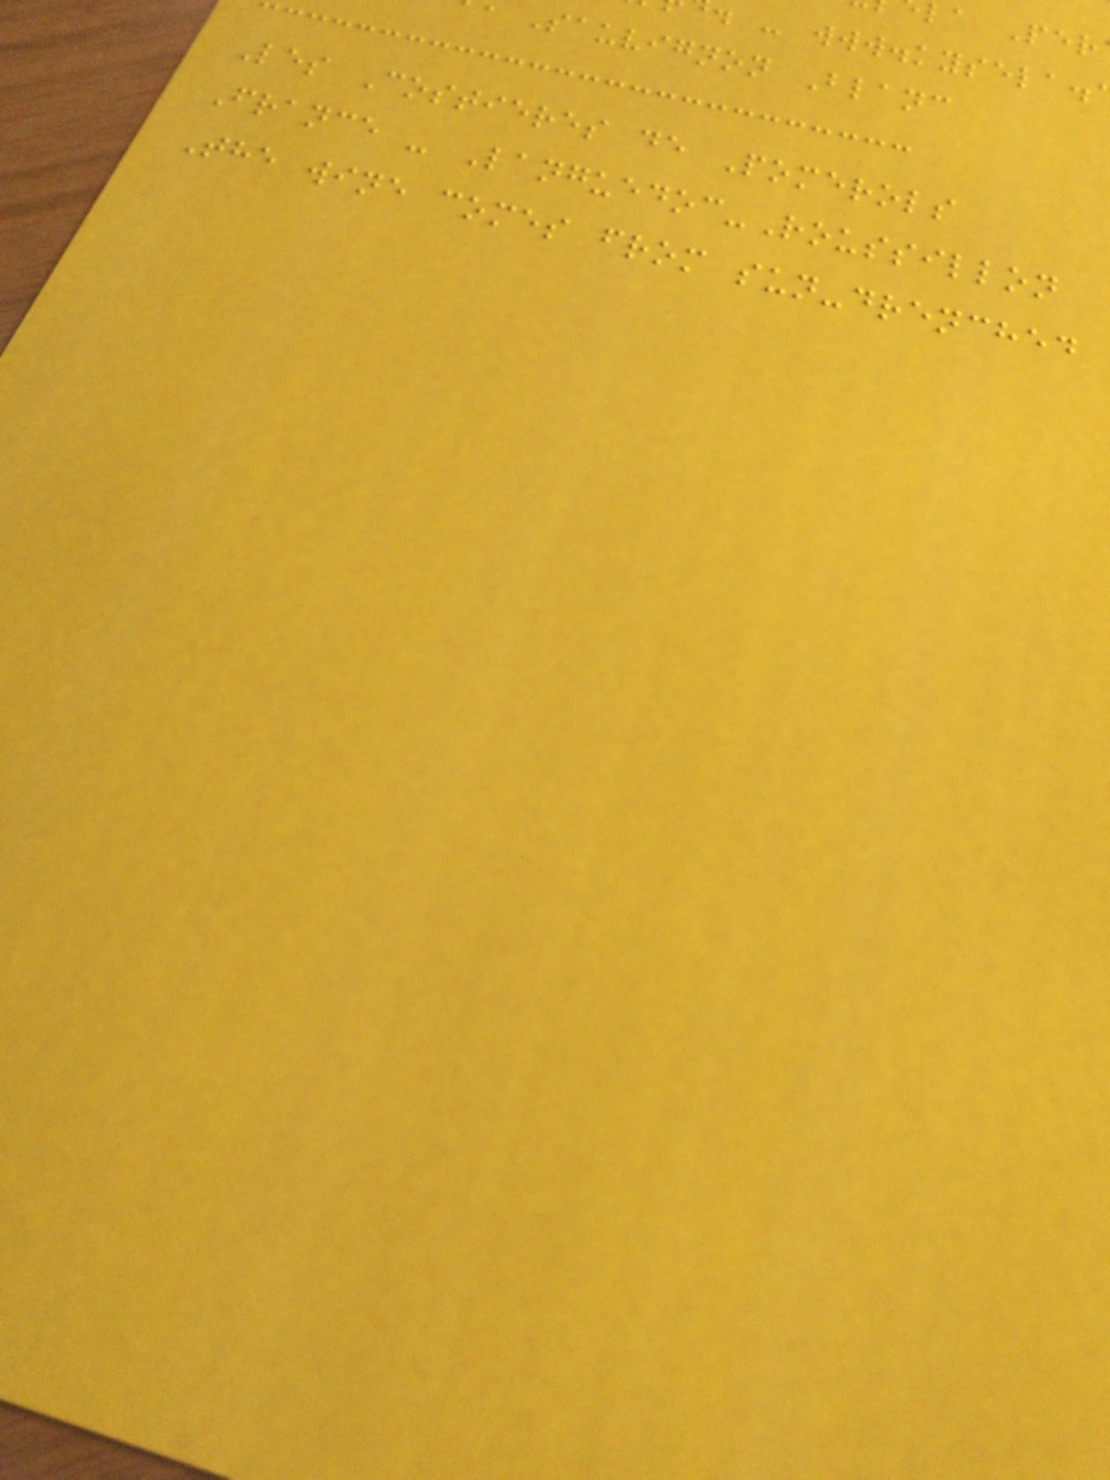. - www.kysela.
Sauvignon Blanc
Les Costieres de Pomerols
France - Languedoc-Roussillon
The wine comes from sun-drenched
